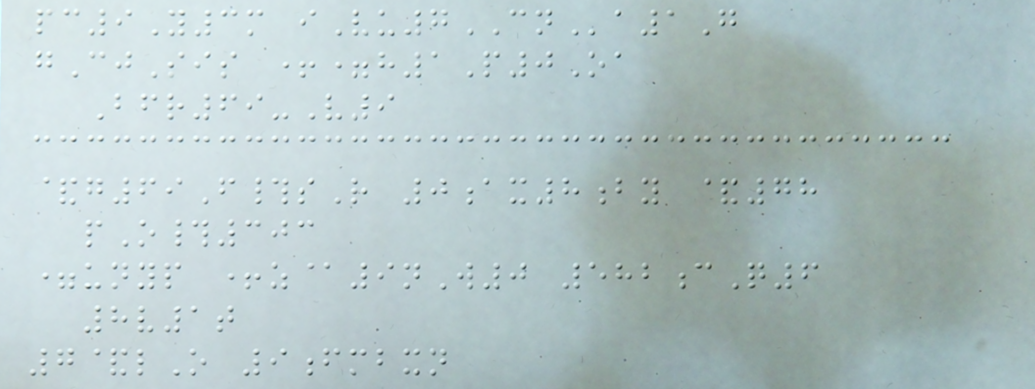pc9Y3m iVu7CNa1G
gCjSis +=h1P0Oa
Bfr69-V9
&g69F#sR 0ax8by &78
pO#303
=unyp +z@9nW0 582cQ6
8v1t
7&lO 9fmbxn
